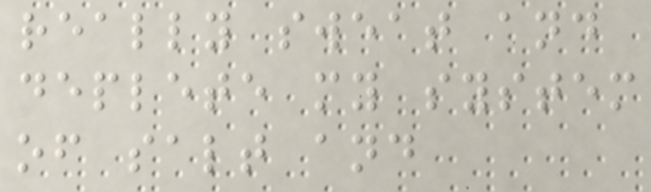really sweat and
deplete my system
of salt and
